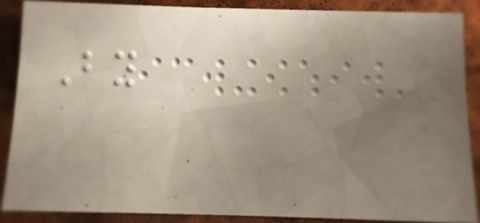By
